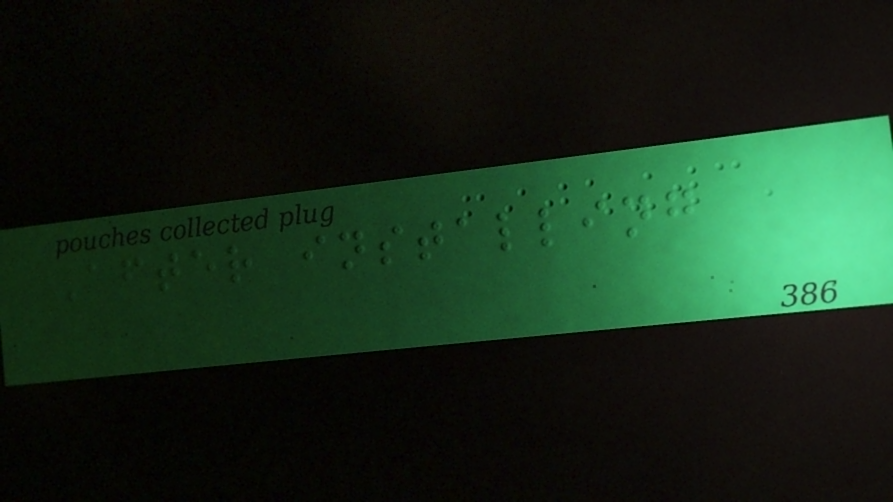After installing
